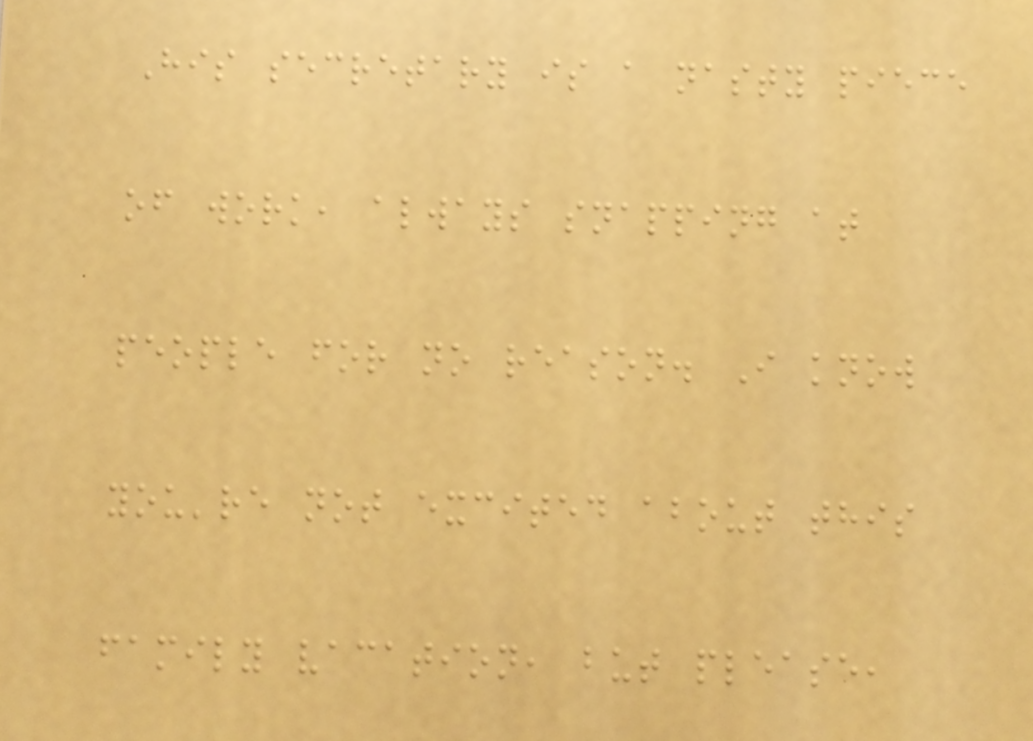His secretary is a nasty piece
of work, always snapping at
people for no reason. I know
you're not excited about this
family vacation, but please,
